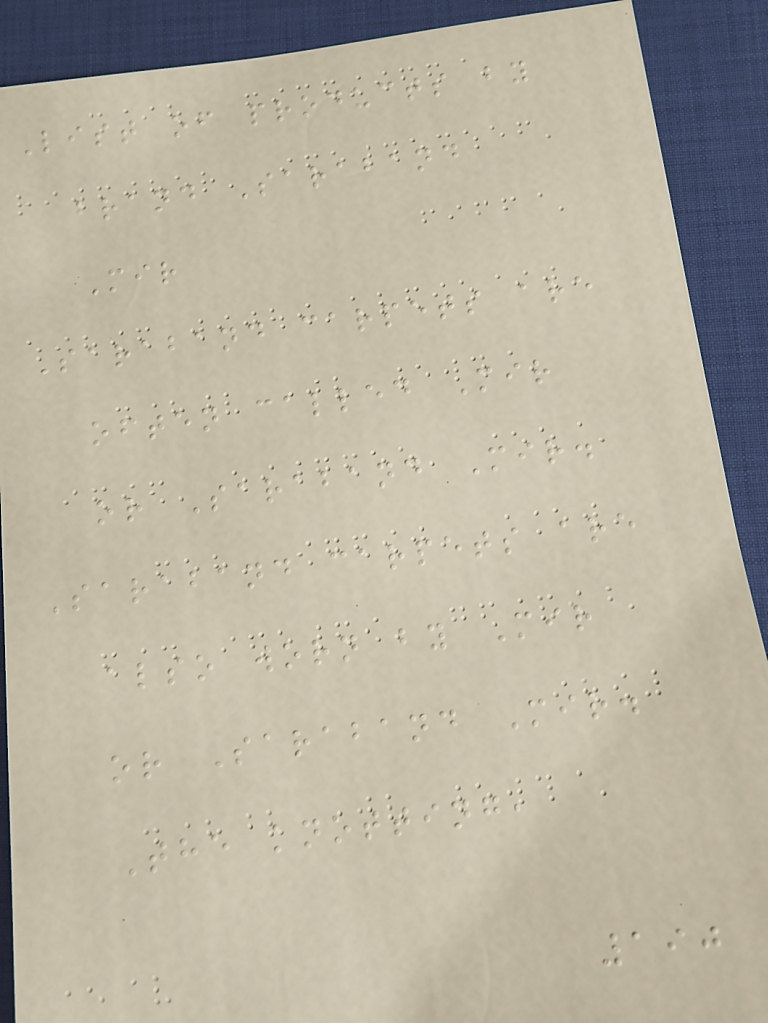List of products by
brand Saraband
Mir
Saraband carpets are
often called Mir
or Saraband Mir.
Saraband carpets are
also worn by Mir
or Saraband Mir.
The knotting,
190
